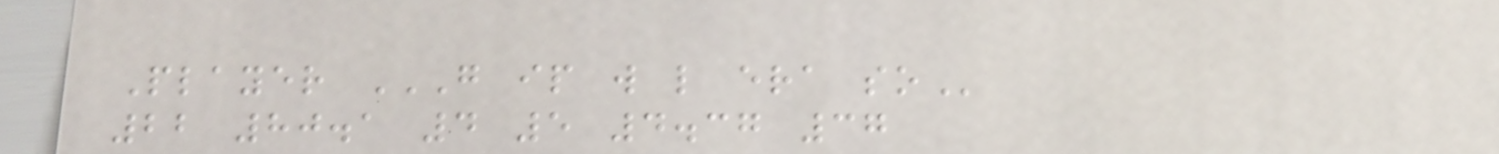Player G IP W L ERA SO
22 80.1 4 5 4.37 37
